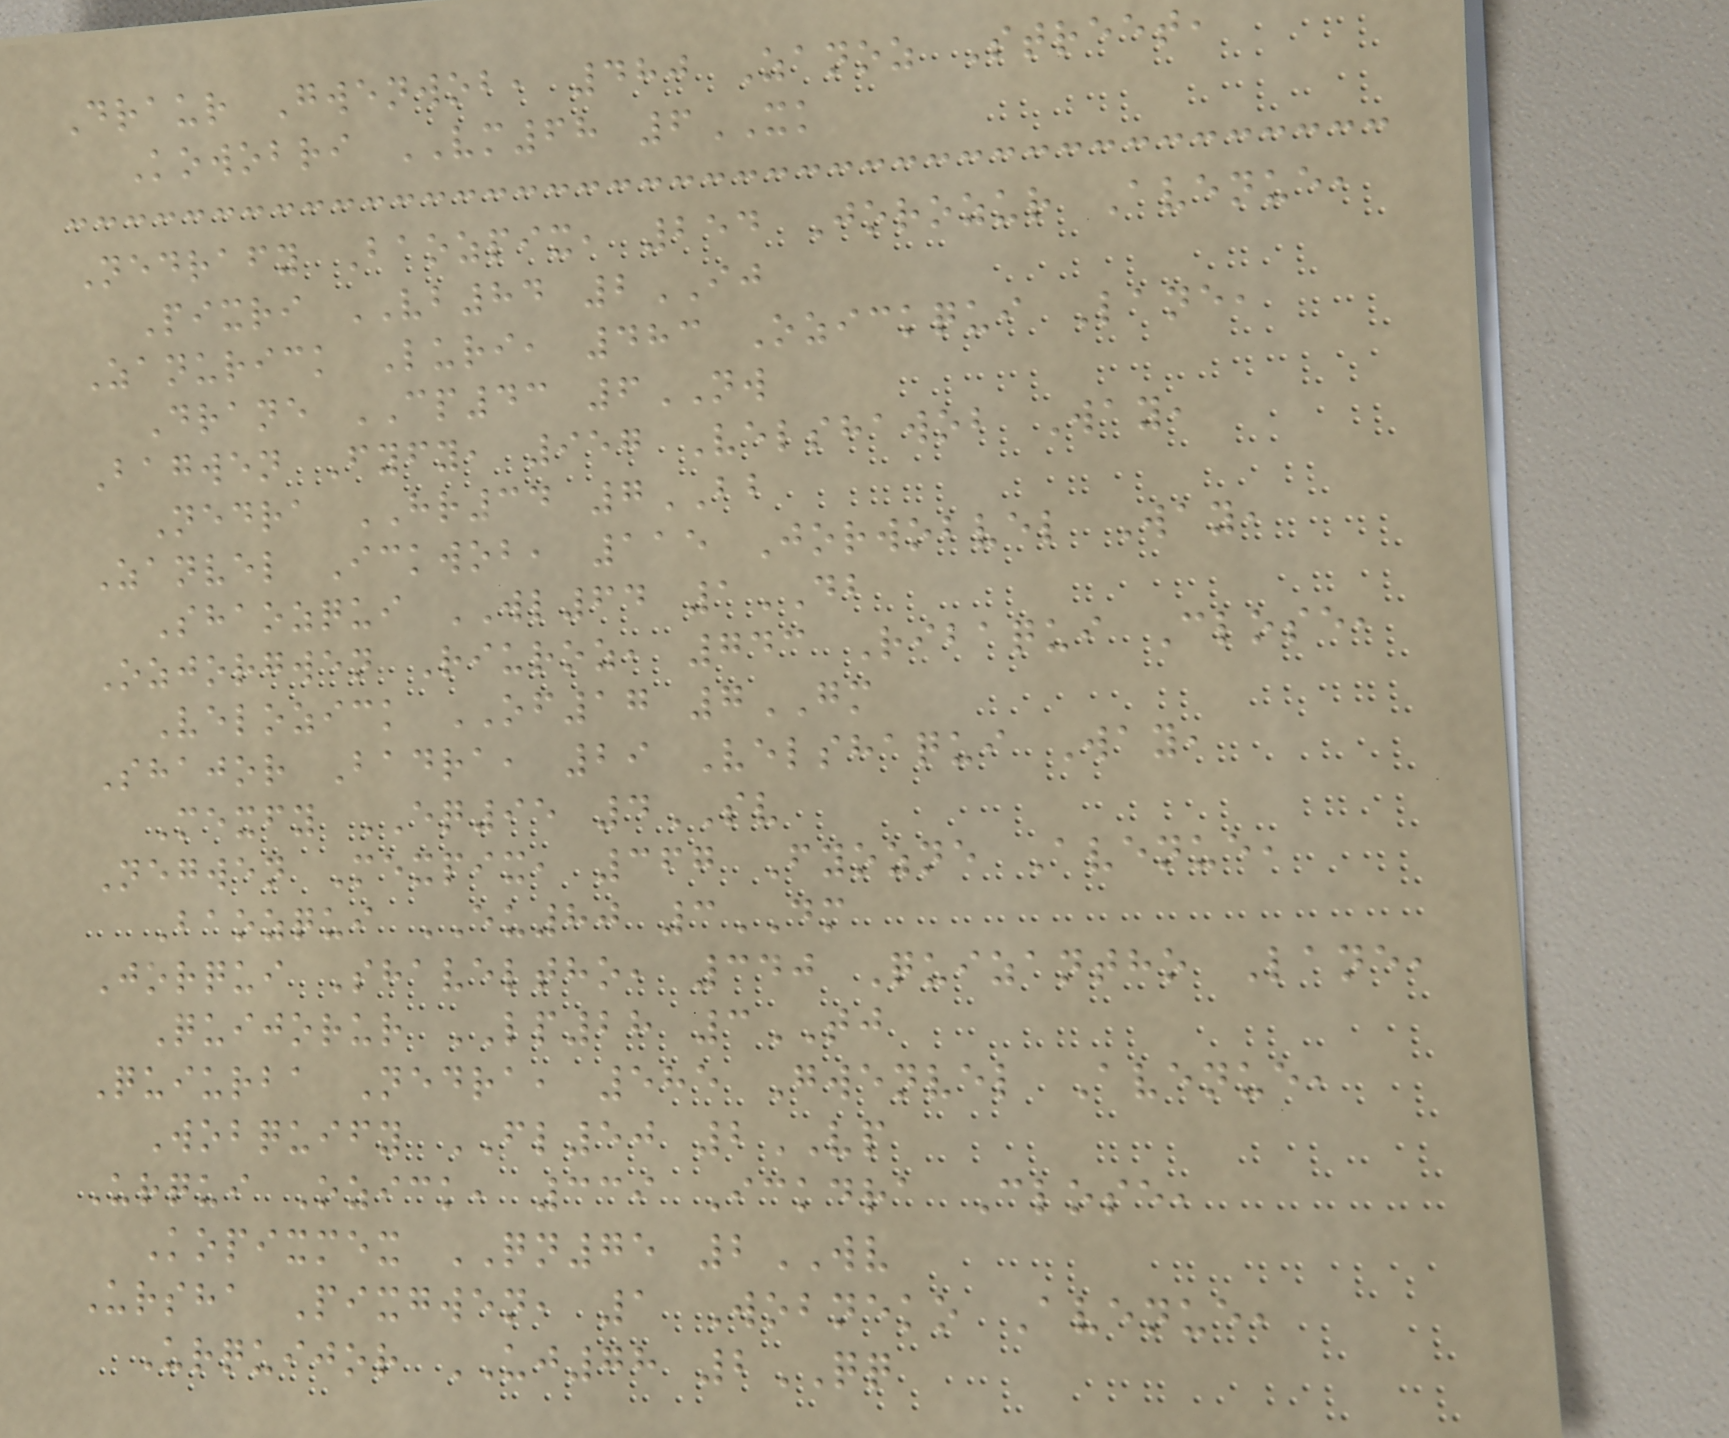Draur Gwenwob, 480 Zanoz Street,
Kowobri VM68 6XK
Nedrafy Baozpix, 254 Jorozur Avenue,
Pixri VB84 2IJ
Zanurick Luri, 483 Ozickqui Lane,
Drane CP43 6NW
Bagwen Fyfy, 957 Velshawob Way,
Nedra HR34 7BB
Zanvel Ickwob, 115 Jorwobvel Way,
Shaozqui WL64 1DB
Ozjorgwen Riuroz, 743 Ribaqui Close,
Velozick OF17 7GM
Shajor Badra, 29 Velshaqui Way,
Mexfy EQ95 4SV
Negwen Mexpix, 367 Fyozne Avenue,
Baozqui EU80 3DM
Jorqui Shaveltho, 340 Quizantho Lane,
Quijorur LP28 3TJ
Quiurba Nedra, 585 Gwenvel Avenue,
Wobquify FL50 2VP
Urqui Ozick, 339 Ickdra Close,
Kopixmex QN75 2WV
Ursha Pixgwen, 1 Wobneko Avenue,
Urquijor UJ78 2QQ
